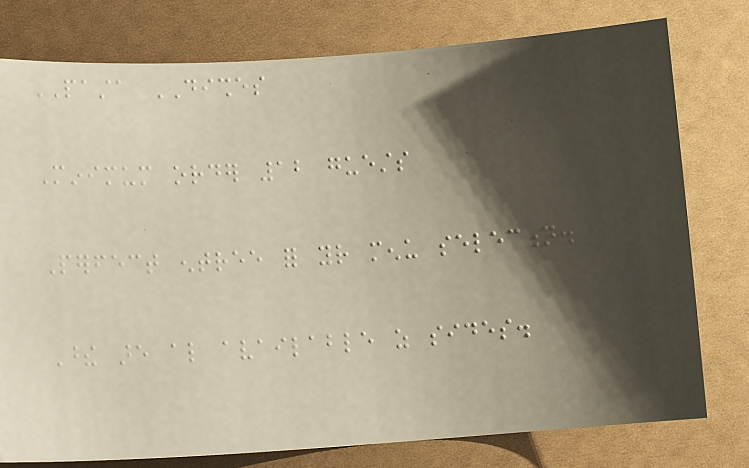PASTA DISHES
Minimum order 12 guests
Perfect entree for your menu selection.
These are also available as sides.
